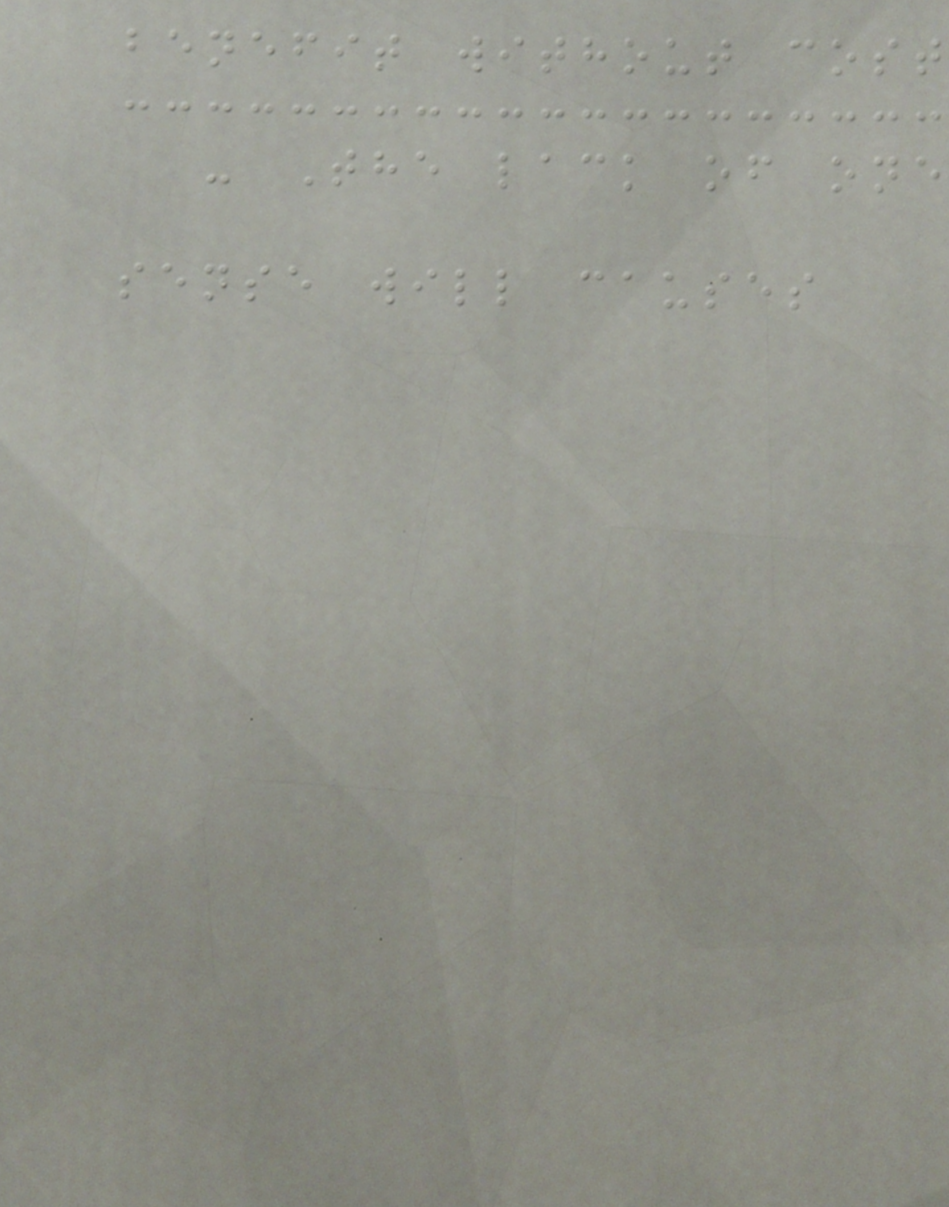benefit without cost
- The lack of one
sense will causes
